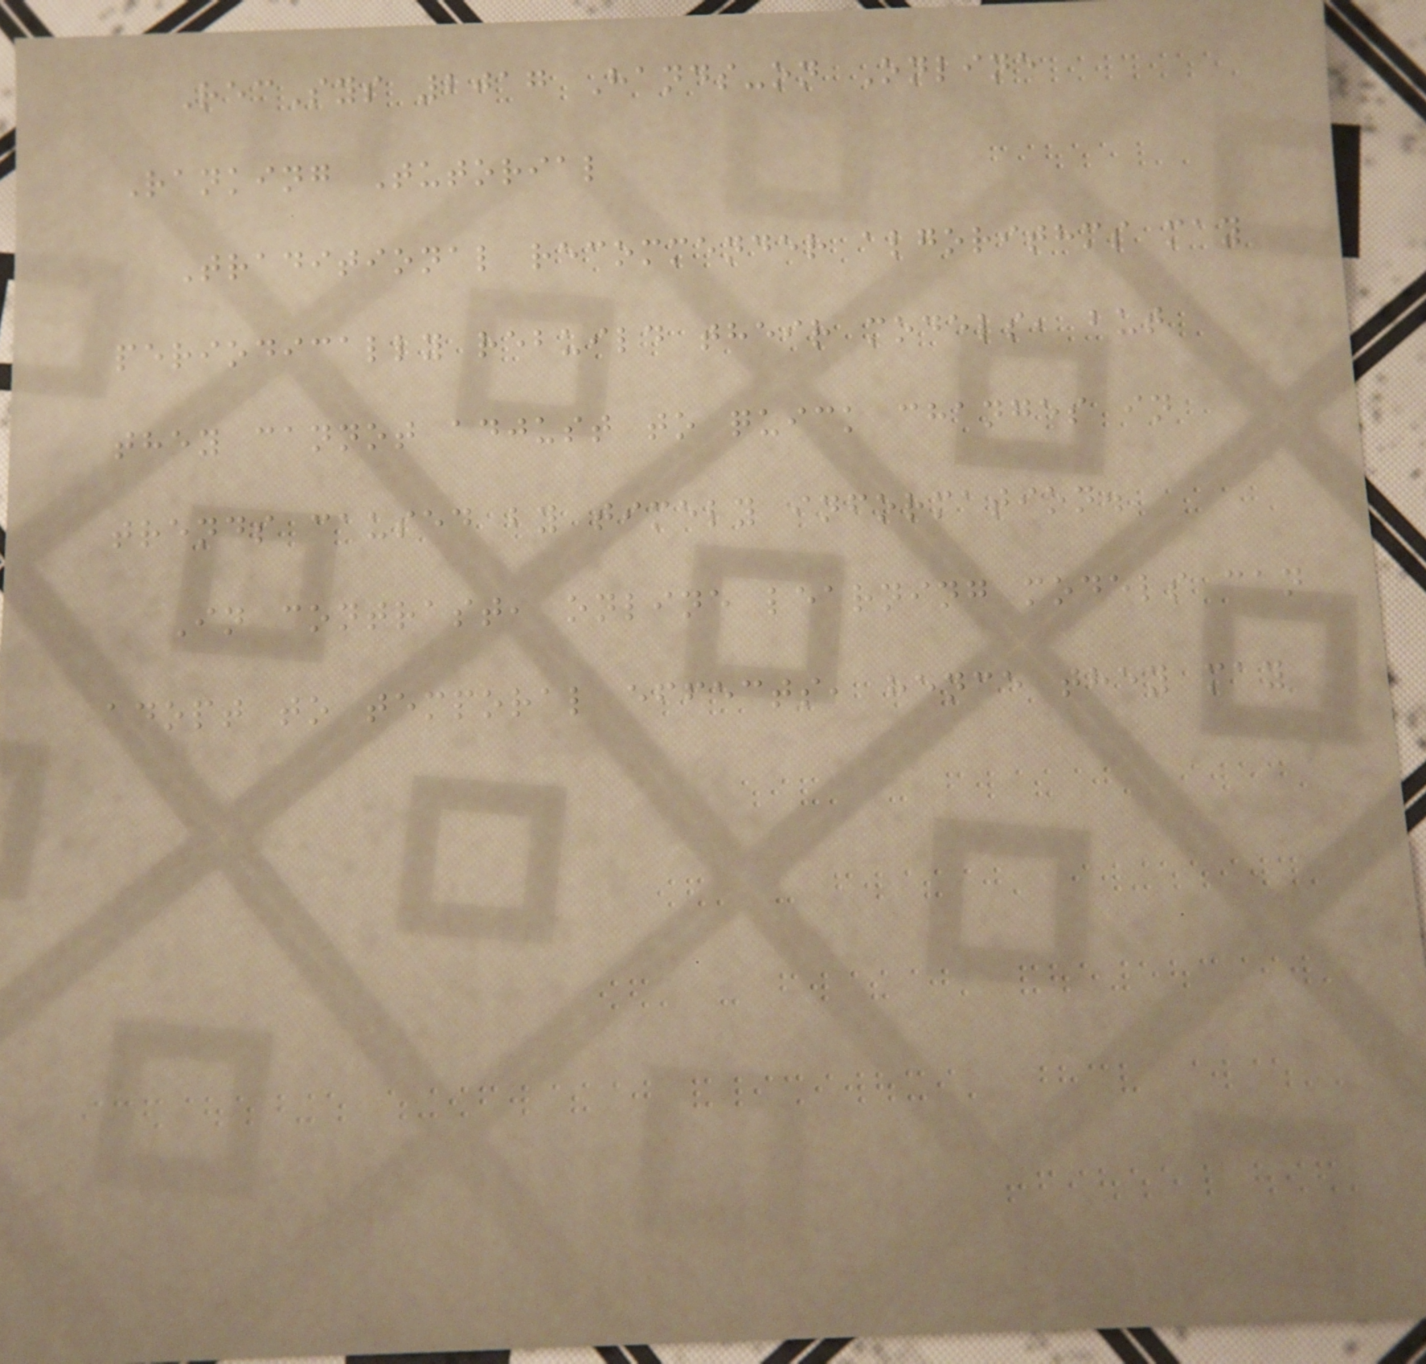RecSys 2017 Hands-on Online
Ranking Tutorial
Traditional recommender algorithms may
periodically rebuild their models, but
they cannot adjust to quick changes in
trends caused by timely information.
In contrast, online learning models can
adopt to temporal effects, hence they may
